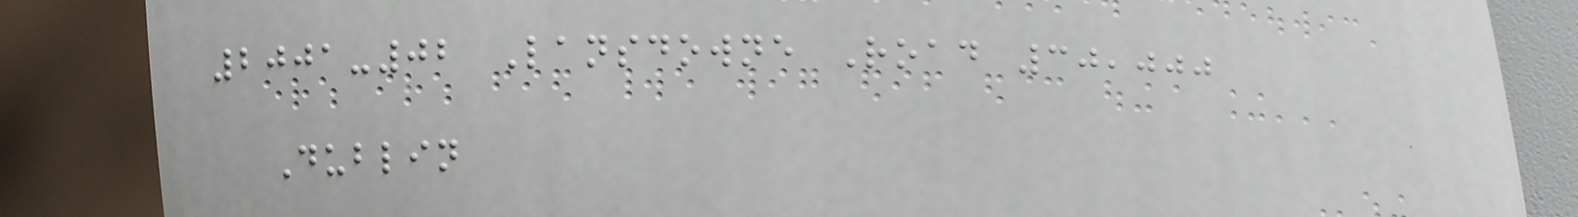2001-02 Lansdowne Road 30,000
Dublin
